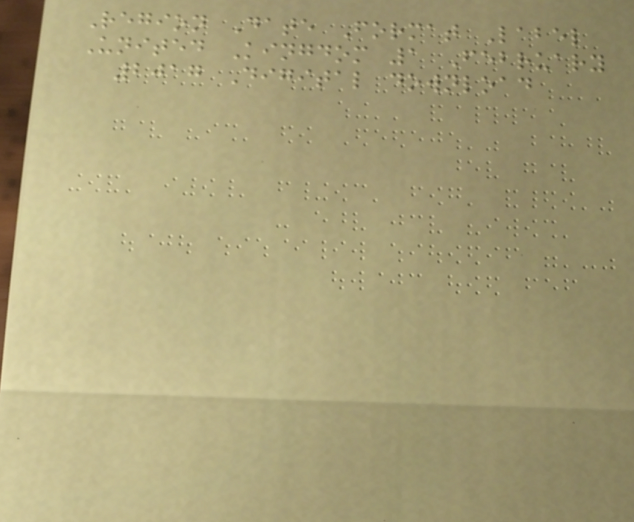Region Date Format Label
United Kingdom 1 February
2017 Digital download
